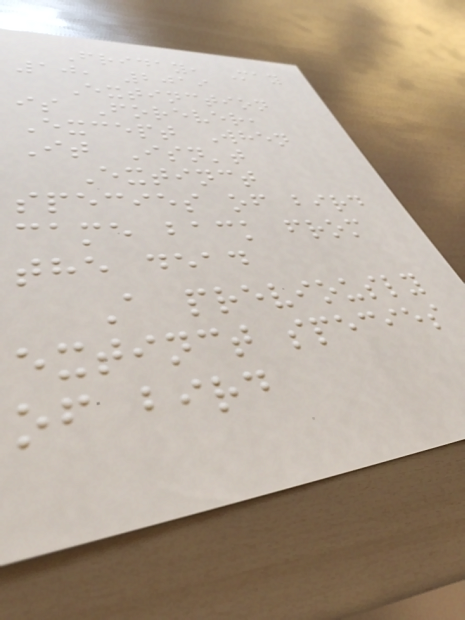Friday, May
10, 2019
Extinction
is Forever,
Except When
It Isn't
Extinct
species of bird
came back from
the dead
A previously
extinct species
of bird
